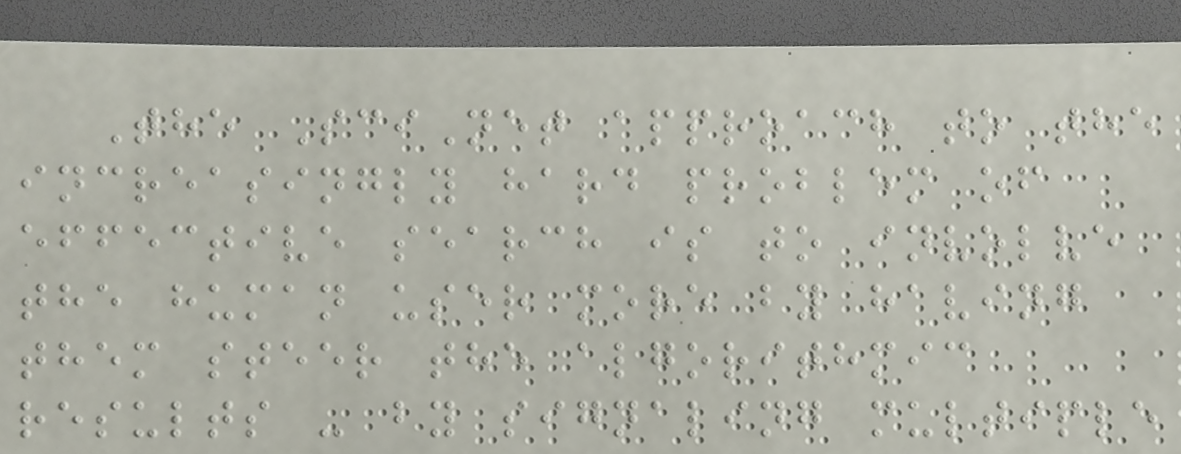The SciNet approach to the
increasingly hard problem of
effective search is to involve
the human user more by having
them steer the algorithmic
results - by signaling multiple
